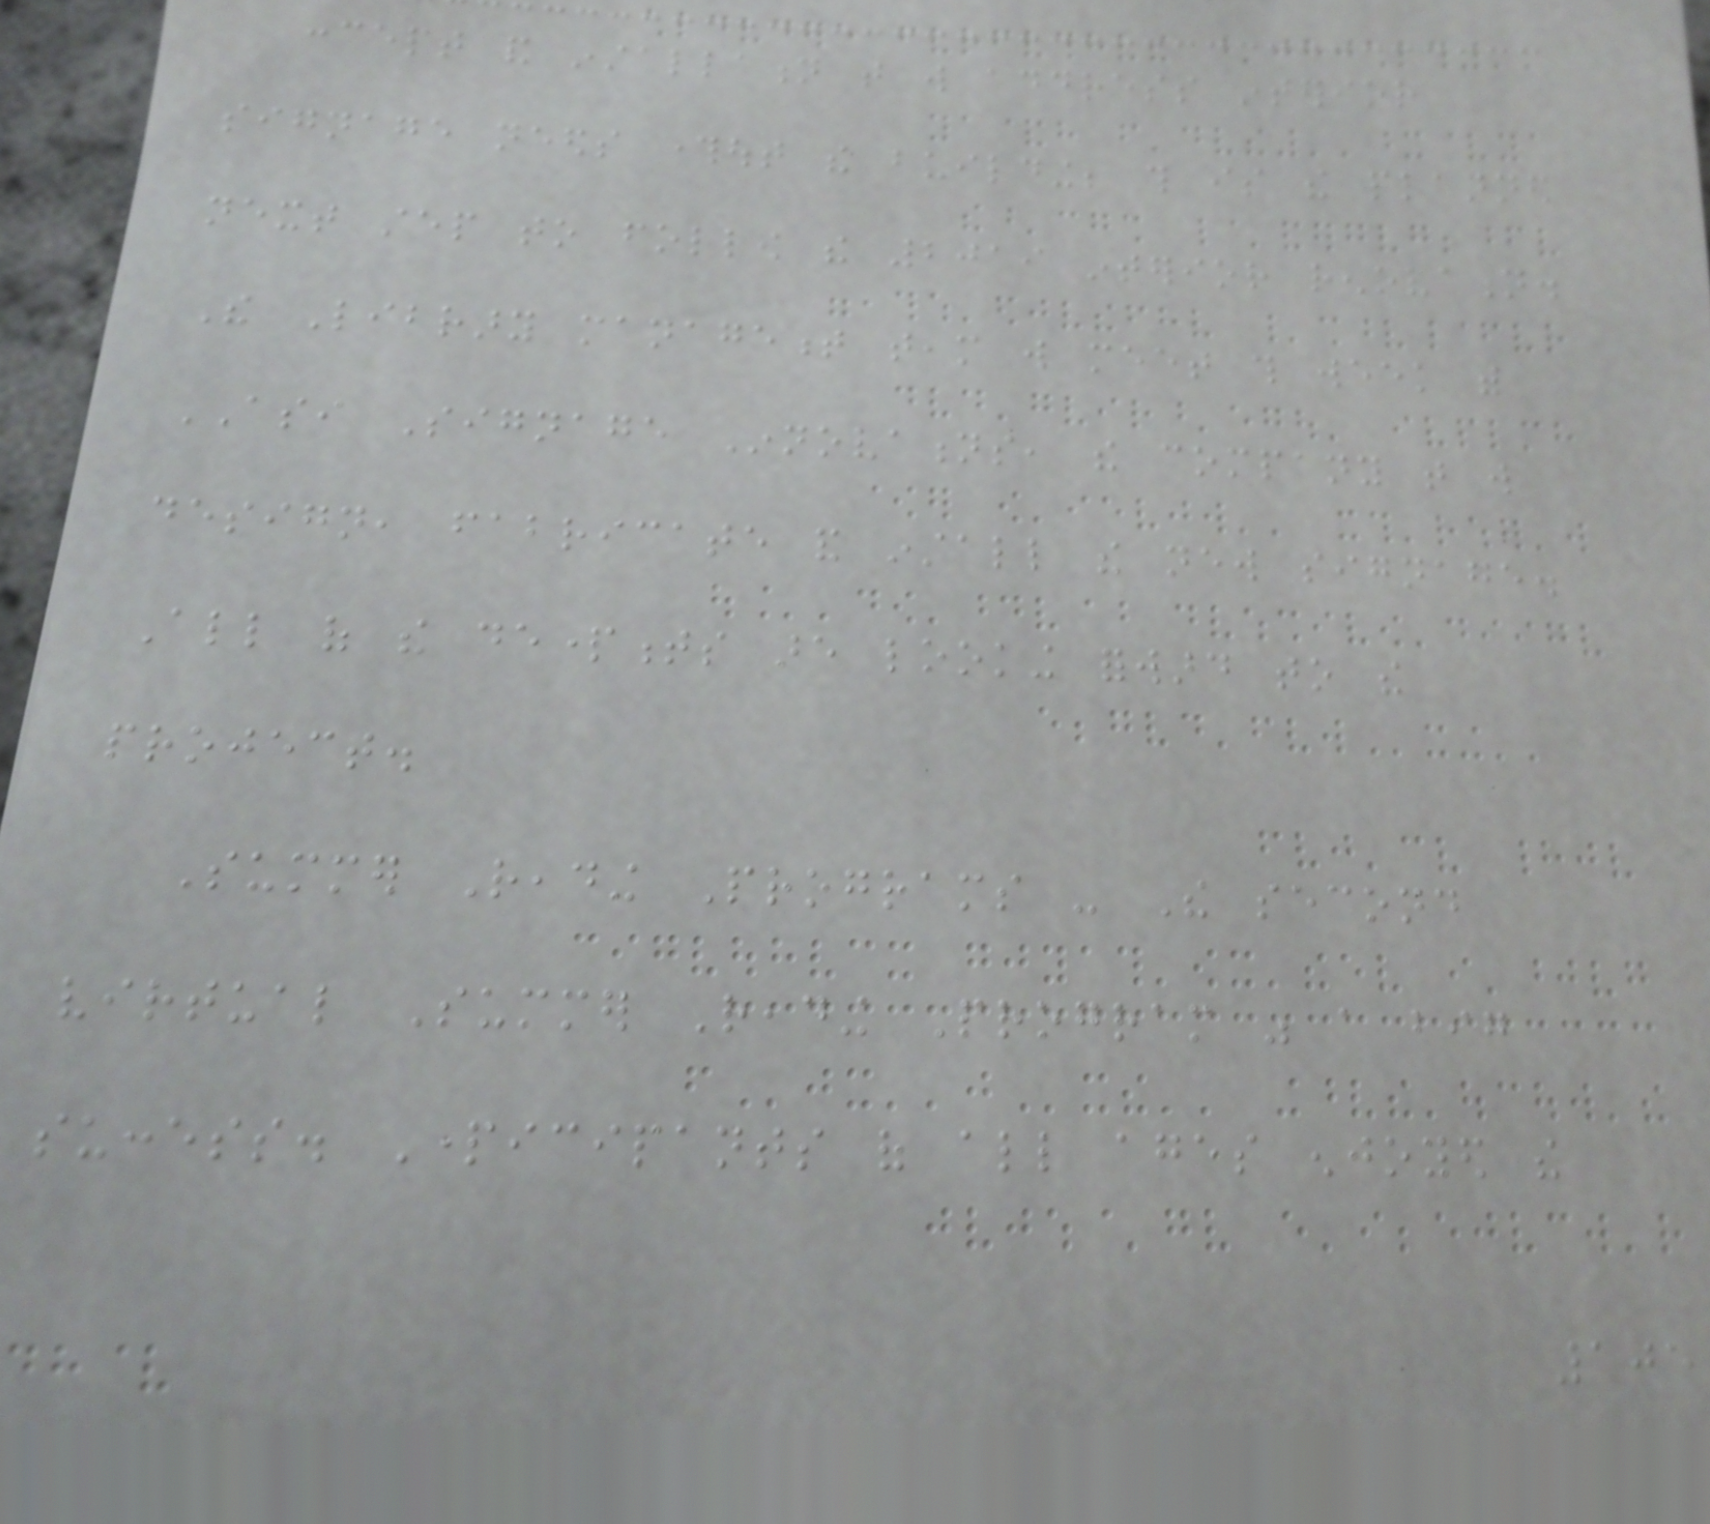concept and installation that will address interior
signage needs throughout the building; this is the planned
next step to follow the 2019 interior renovation.
The Library management team will meet this week with
ASI Signage Innovations, the company that will
design, fabricate and install the new signage.
All of the departments are looking forward to the
project.
Summer Reading Programs - The second
virtual Summer Reading Program was a big
success. Participants of all ages enjoyed the
105
